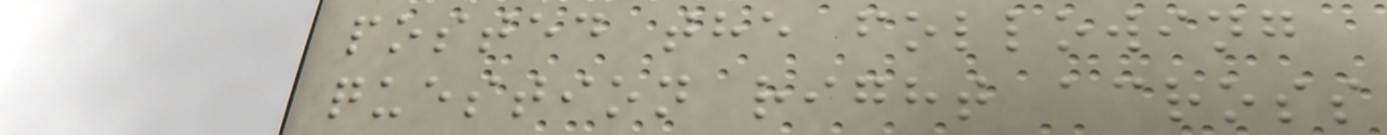posted the following
question right across
